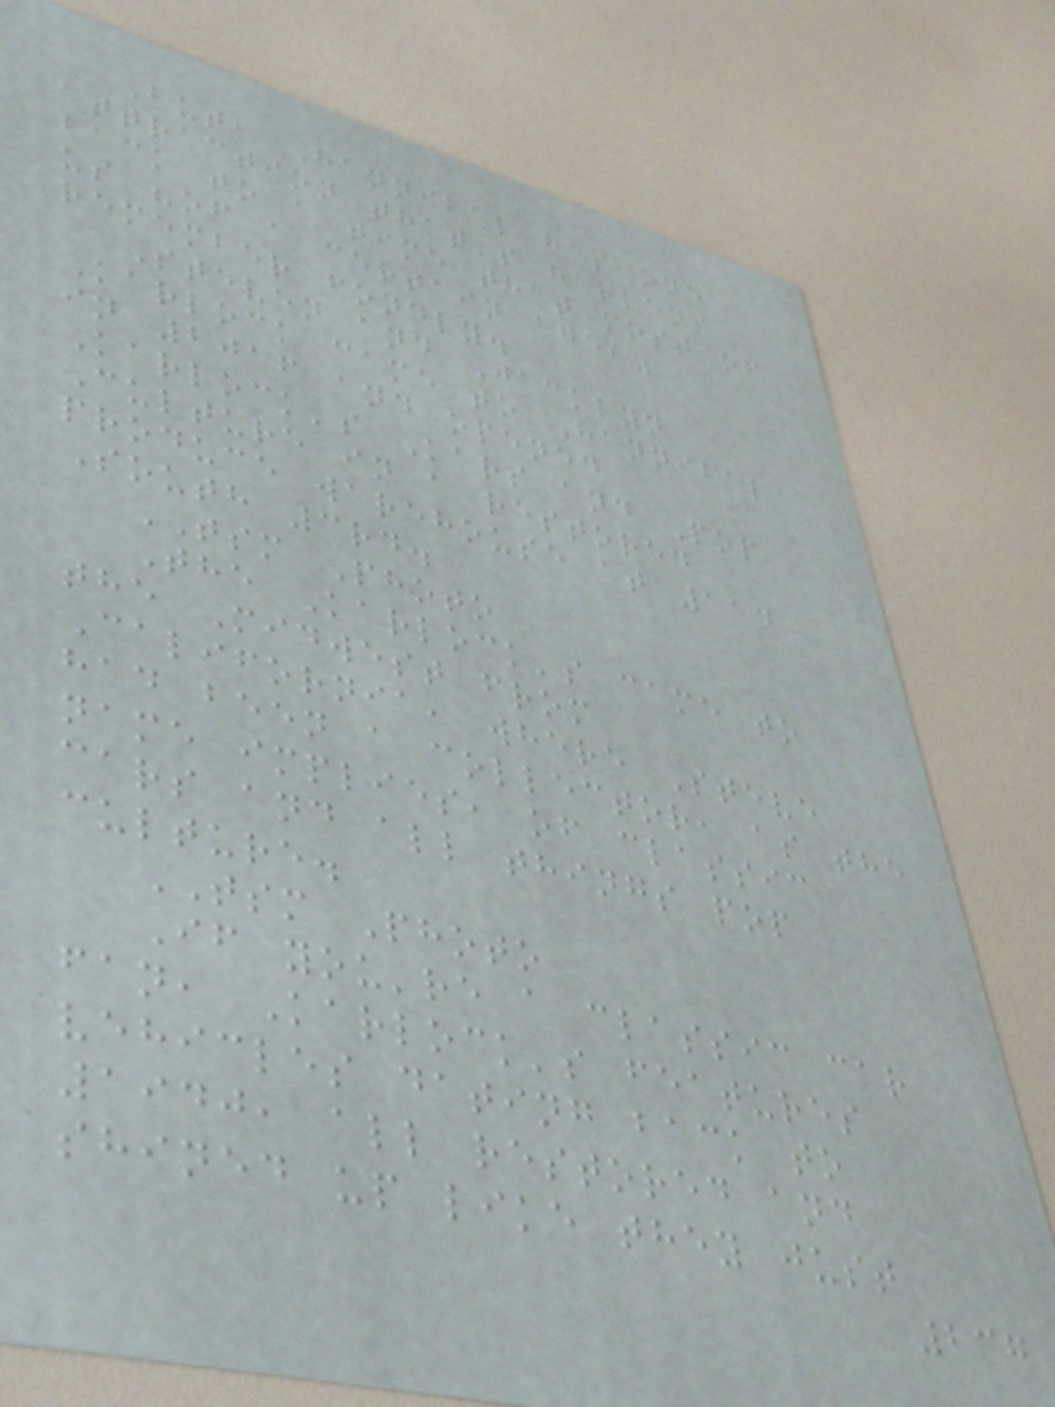But, Hannibal has one
attraction that's harkens
back to a time that most of
us "of a certain age,"
remember fondly.
Steven and Jacklyn
Karlock came to Hannibal
in 2016 and opened
Karlock's Kars and Pop
Culture in a restored
produce warehouse at 114
South 3rd.
TSM Photo
The Karlock's came to
the Midwest from
California, where Steve
had been a collector, as the
name implies, of classic
cars and all things pop
culture.
TSM Photo
If you're a classic car
fan, Karlock's features
vehicles dating back to
1940, all restored and
shined up like they just
237
